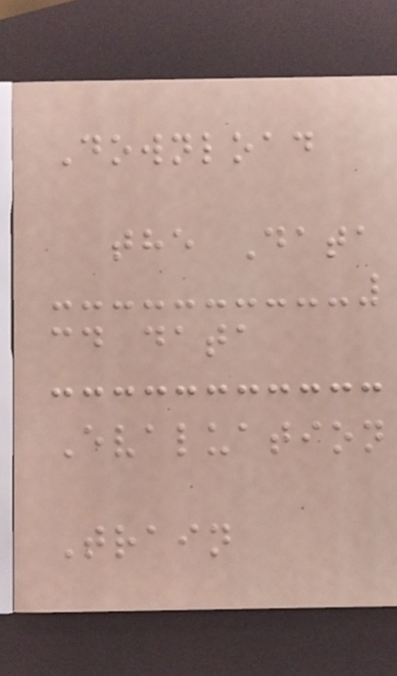Download
the Data
cd data
Evaluation
Train
